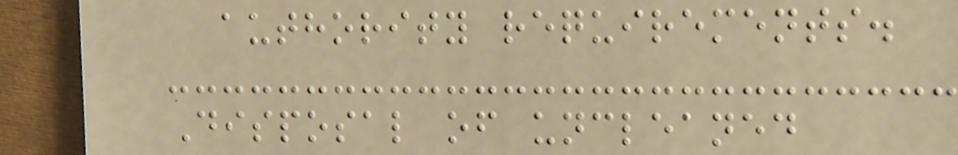authority requirements.
Disposal of uncleaned
